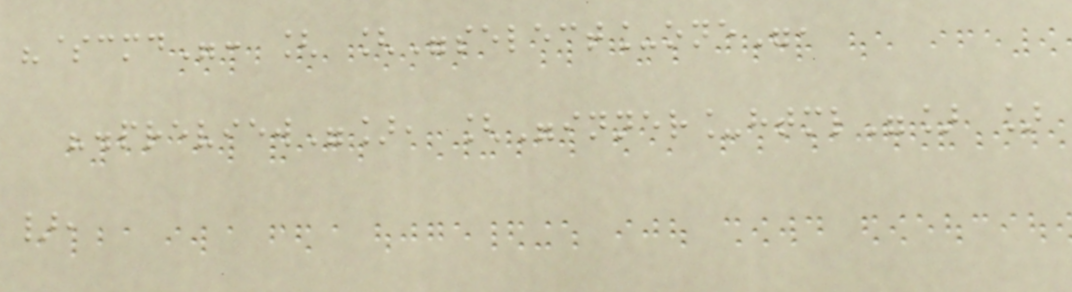"$cmd": [ ["select_one",
".preview"], ["inner_html"] ]
},
